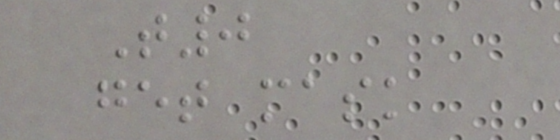T0
get mask
